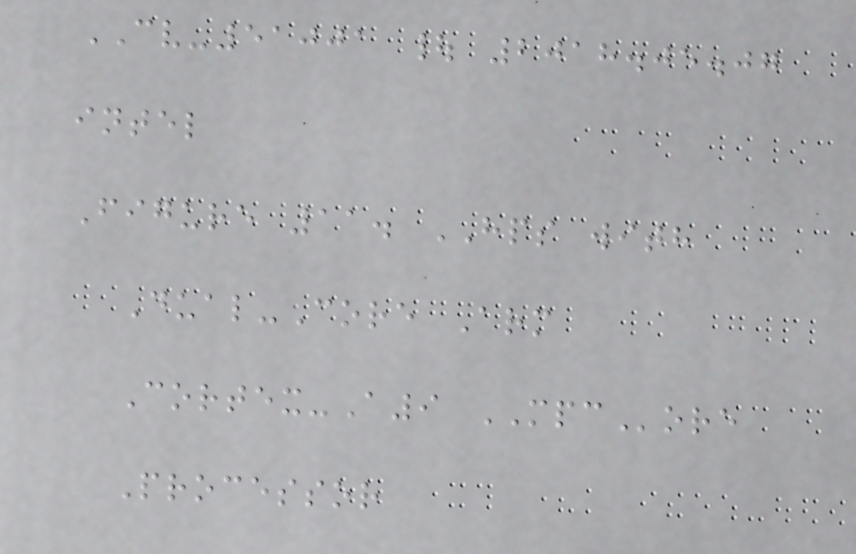CV-51001 | 2018.05.07
intel
Figure 11. HPS with
Dual-Core Arm
Cortex-A9 MPCore
Processor
